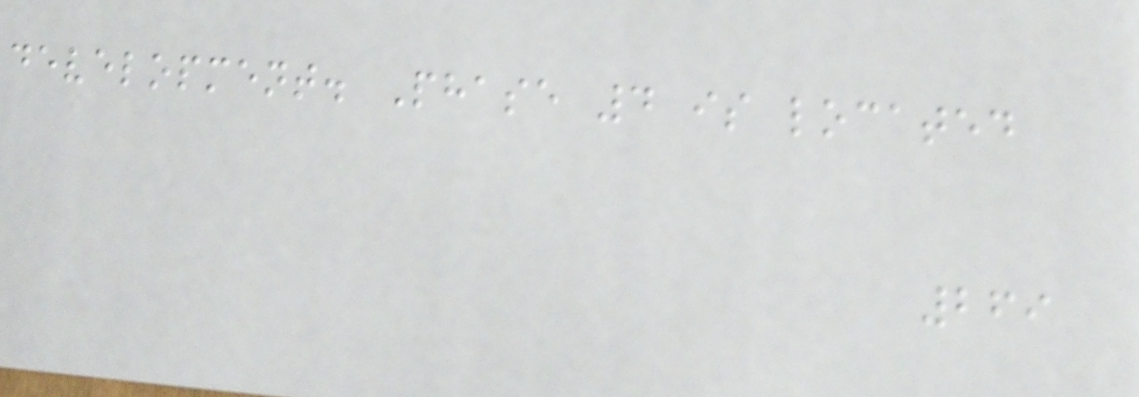development. Phase 4 is located
269
